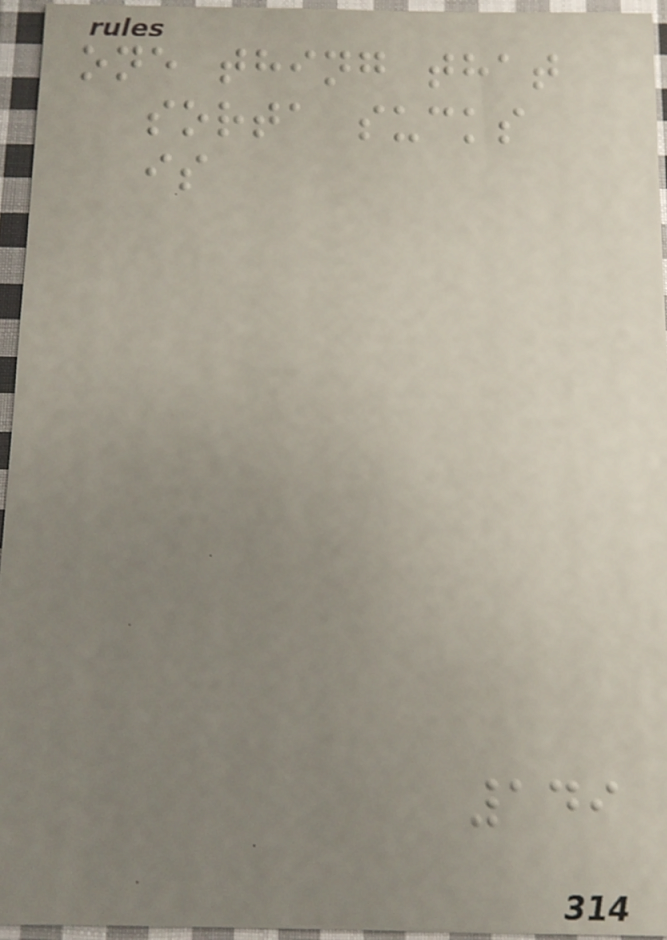one thing that
sorta sucks
is
149
